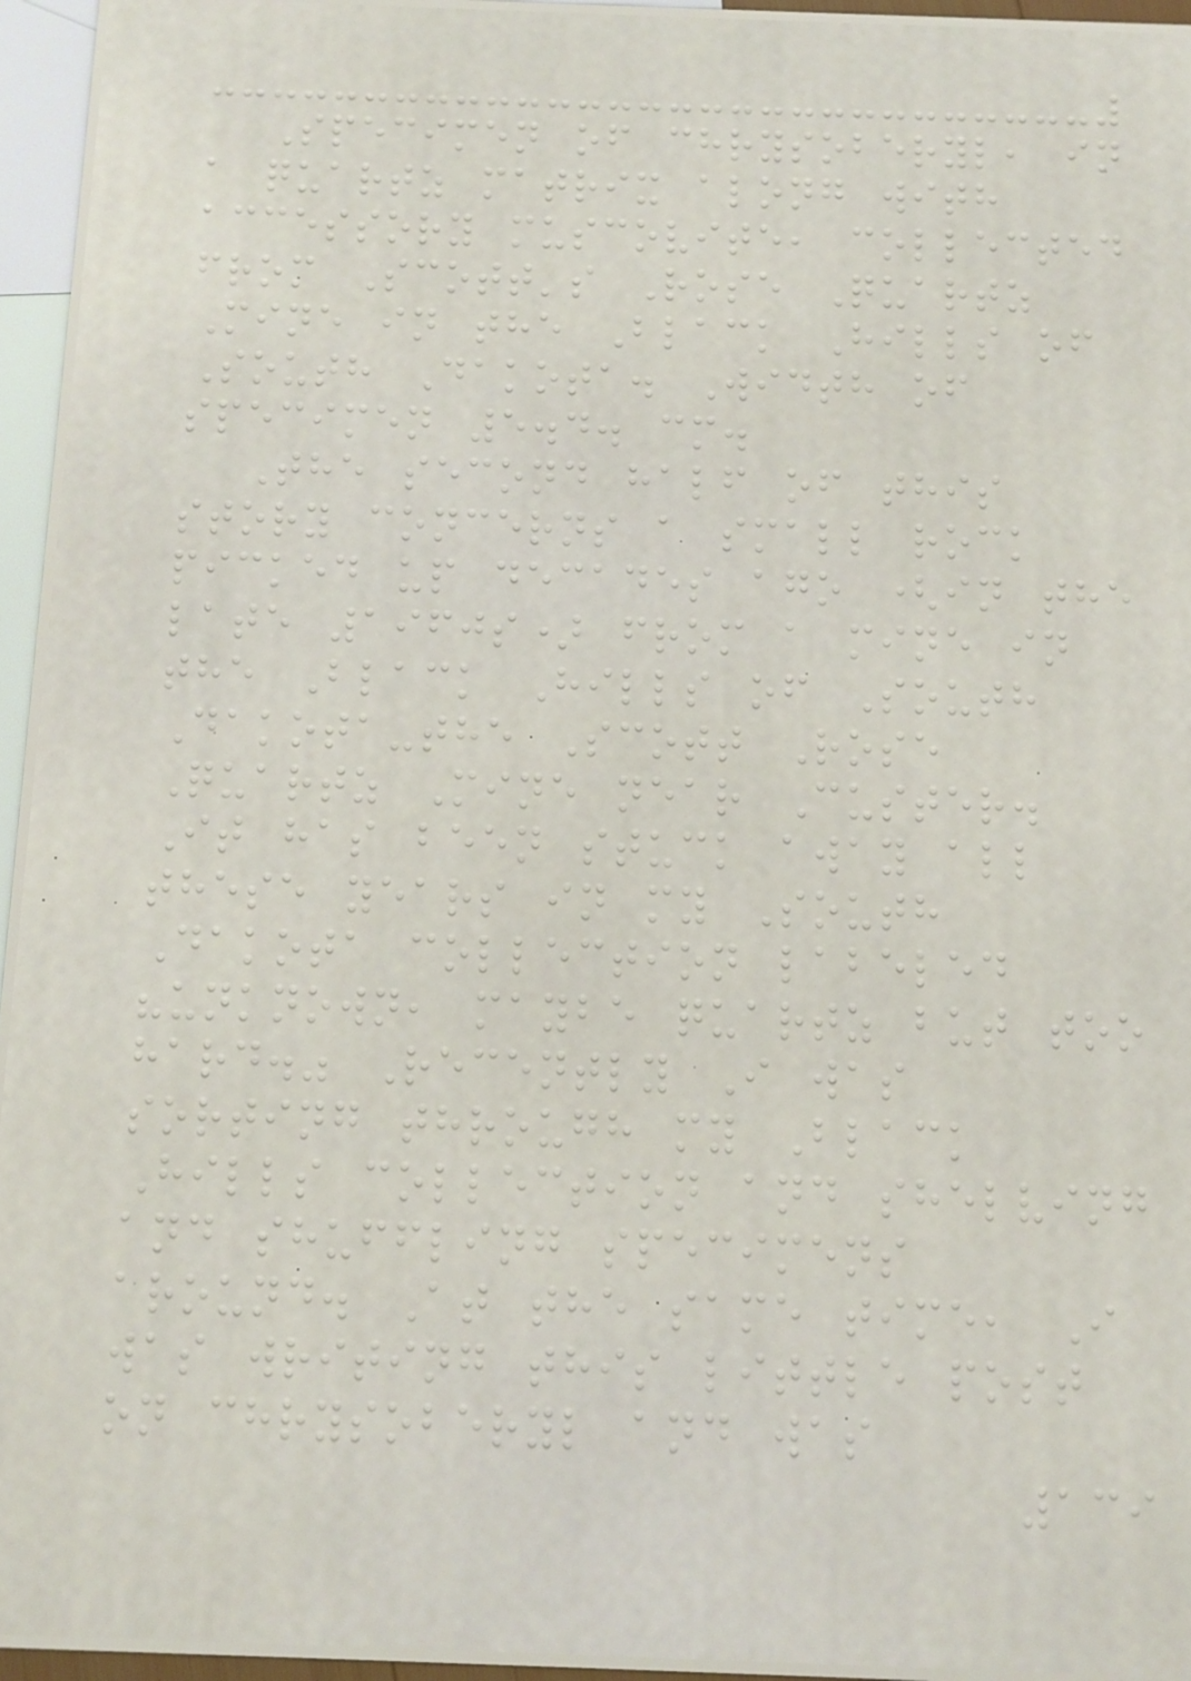Specimen of chrysoberyl, in
a quartz matrix along with
accessory muscovite, collected
from Scott's Rose Quartz
Mine in the Black Hills of
South Dakota. Width of
specimen 5.4. cm.
The second half of this
story concerns a small rock
picked up decades ago (in the
late 1960s) from a mine in
the Black Hills of South
Dakota-the Scott Rose
Quartz Mine near Custer.
It has been stuck away all
these years in my South
Dakota collection labeled
"unknown, maybe quartz but too
hard." Recently I was
sorting through my Black
Hills collection and shelving
and shuffling specimens
around. At the same time, I
was writing this little post
on chrysoberyl and was
139
